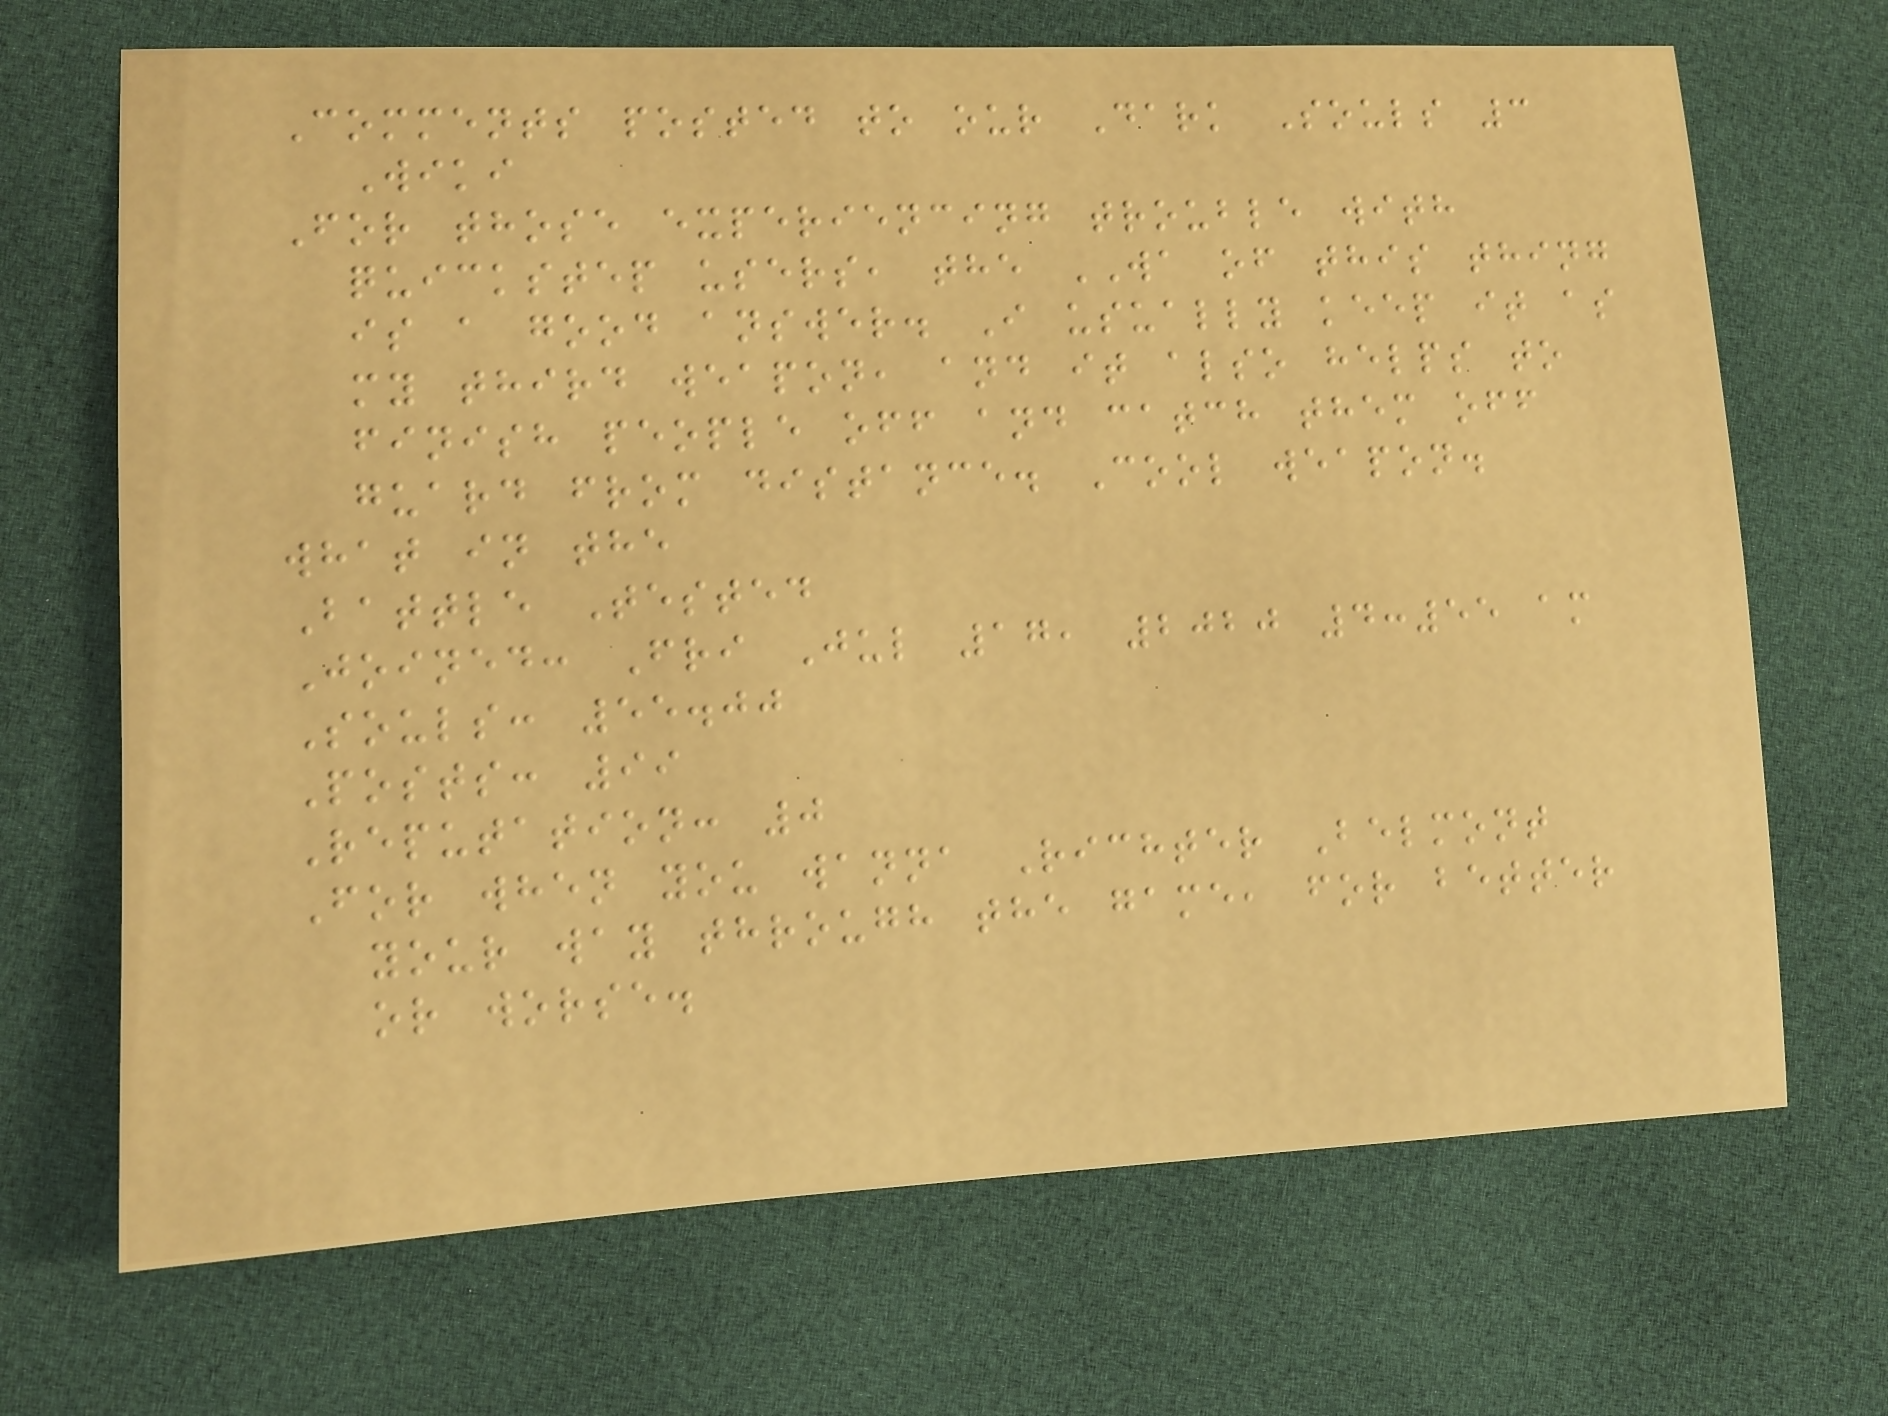Comments posted to our Dark Souls 3
Wiki
For those experiencing trouble with
quickstep users, the WA of this thing
is a good answer. I usually keep it as
my third weapon, and it also helps to
finish people off and catch them off
guard from distance. Cool weapon.
what in the
Battle Tested
Joined: Fri Jul 17, 2020 4:55 am
Souls: 55.00
Posts: 99
Reputation: 0
For when you wanna Richter Belmont
your way through the game, for better
or worse.
